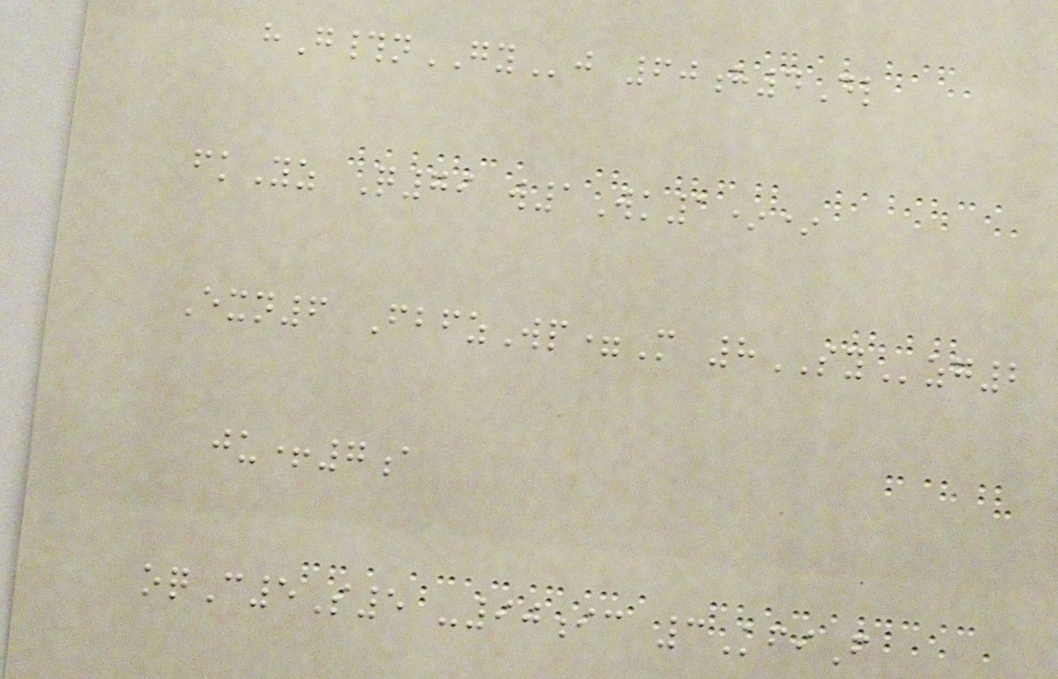hG#nGYj 60h4Dl
fkYz Q79 w1Wk1**
Exn6 FbfzWp=M 8SYzg2
ju+7a
oqC5S5 -90ic 3KfiF
